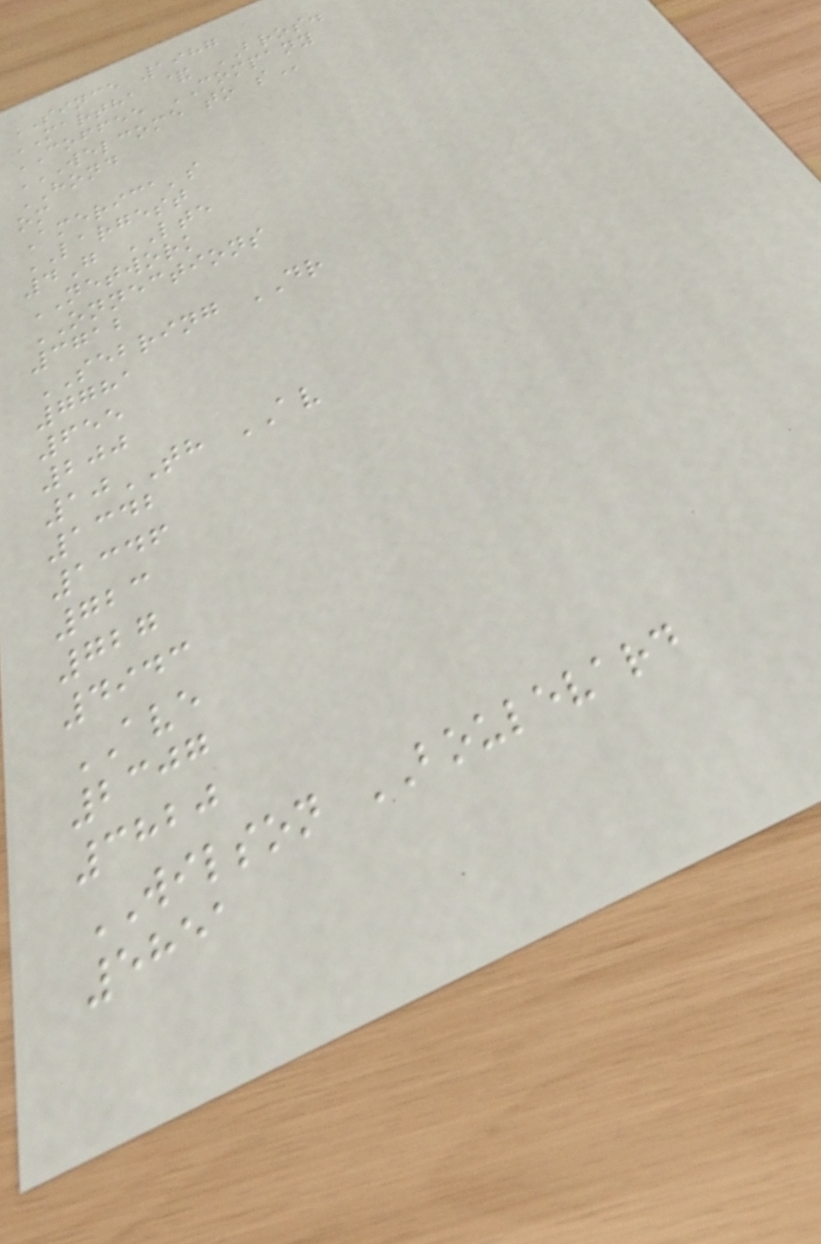SINCE 1987
MARTHA & BROS.
COFFEE COMPANY
WELCOME TO S
HOND
om
America's
LARGEST
4G LTE
NETWORK
ONNECTIONS
3712
SEBRING DR
7781
655
200
10TH AV
1342
1346
723
727
4943
AVE
2307
3820
WILSON BOULEVARD
5851
